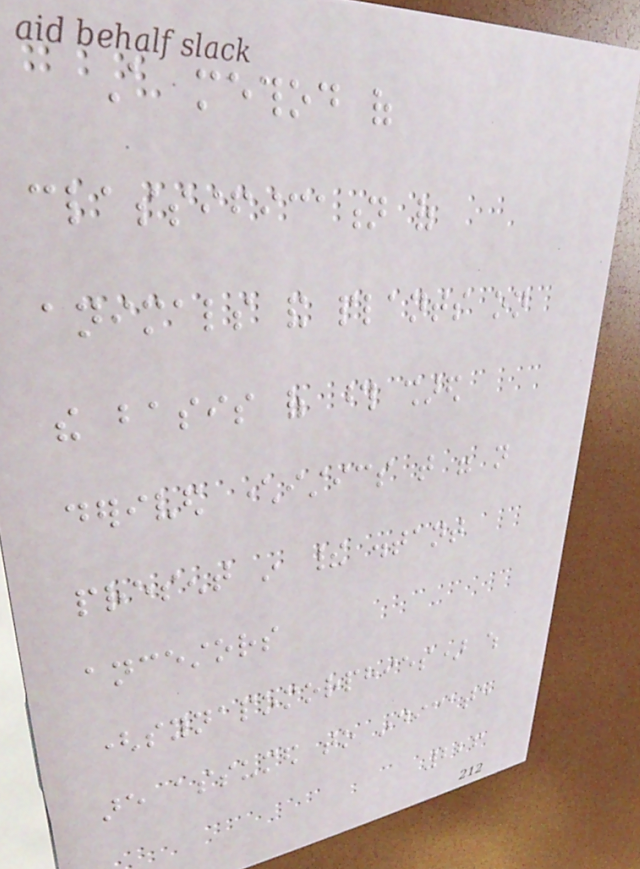A method of
classification of
animals and plants on
the basis of those shared
derived characteristics that were not
present in their distant
ancestors
(synapomorphies) which
are assumed to indicate
226
